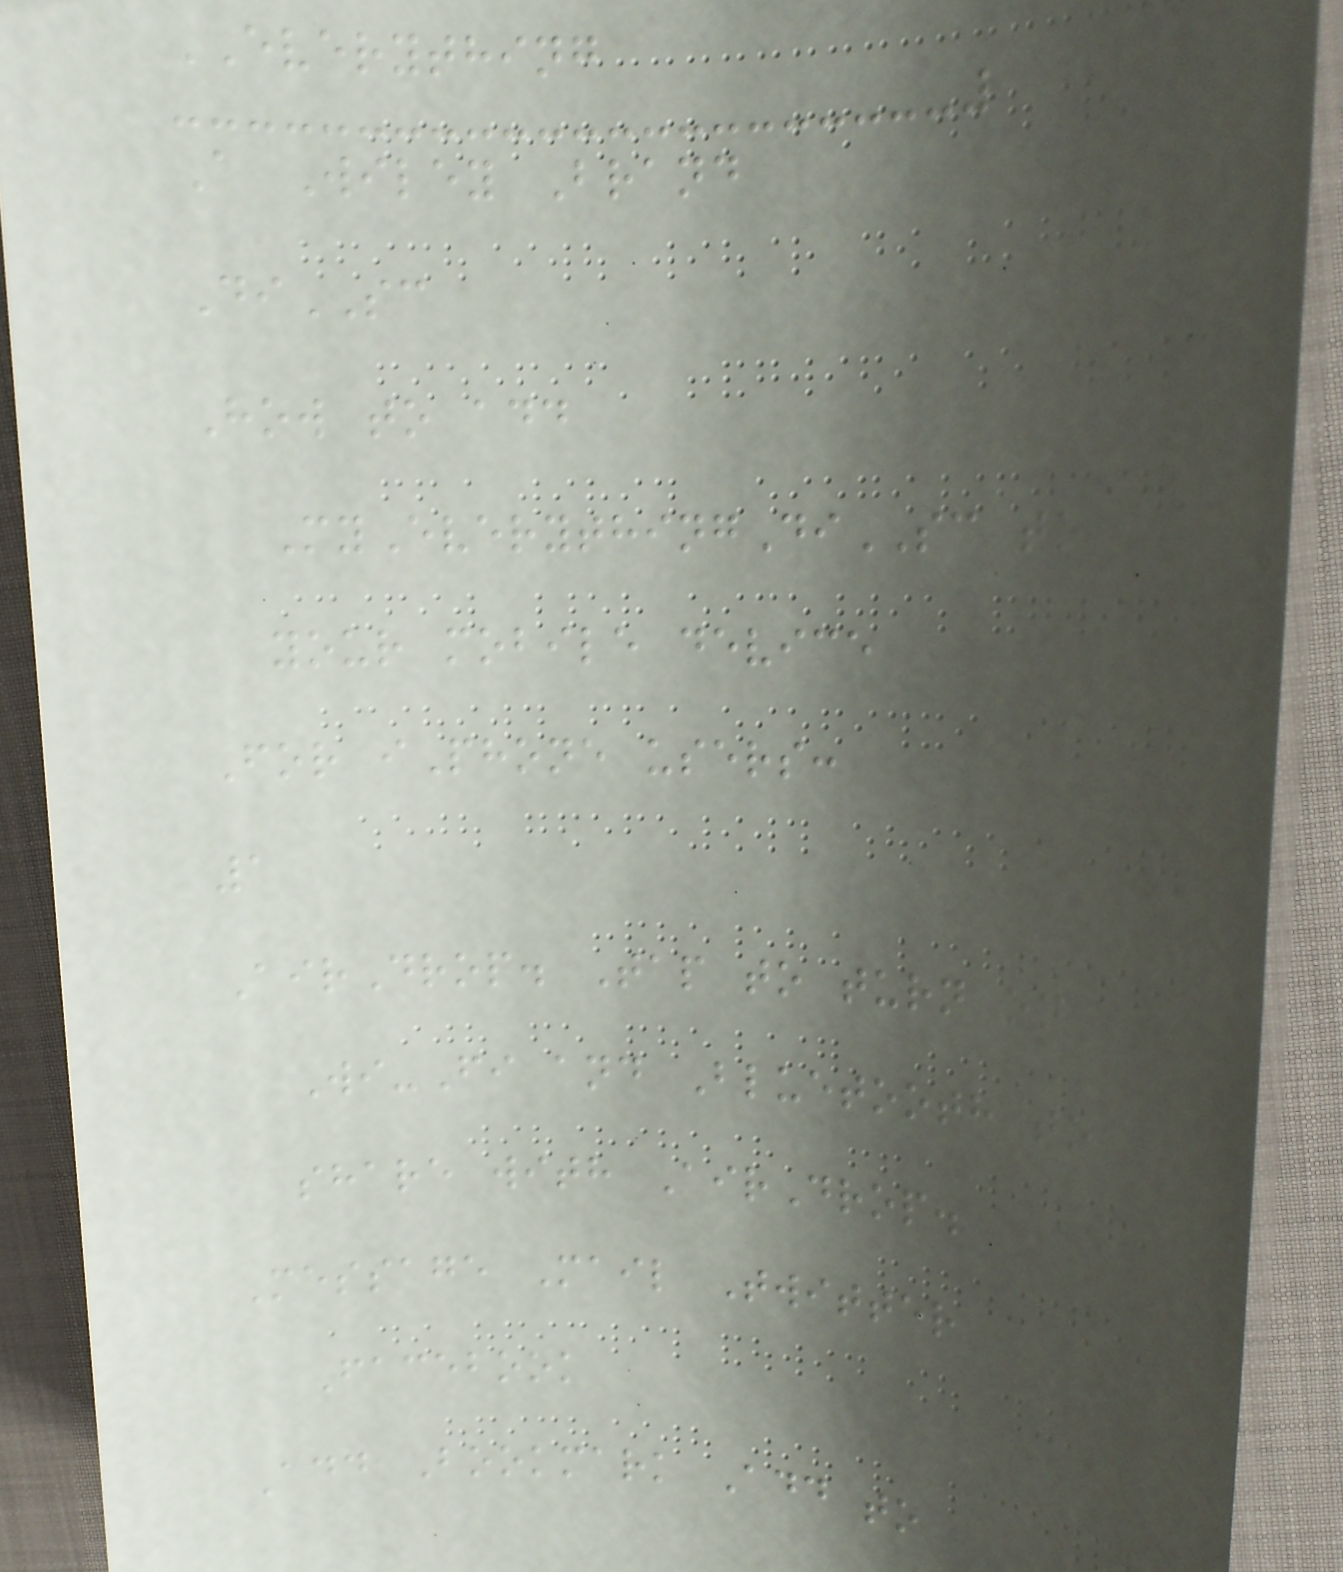EVERYTHING
A Wiley Brand
DiSC
How to add
MyEverythingDiSC to
your mobile device
For iPhone users:
1
AirDrop. Tap to turn on
Wi-Fi and Bluetooth to
share with AirDrop.
Message Mail Twitter
Facebook
Add Bookmark Add to
